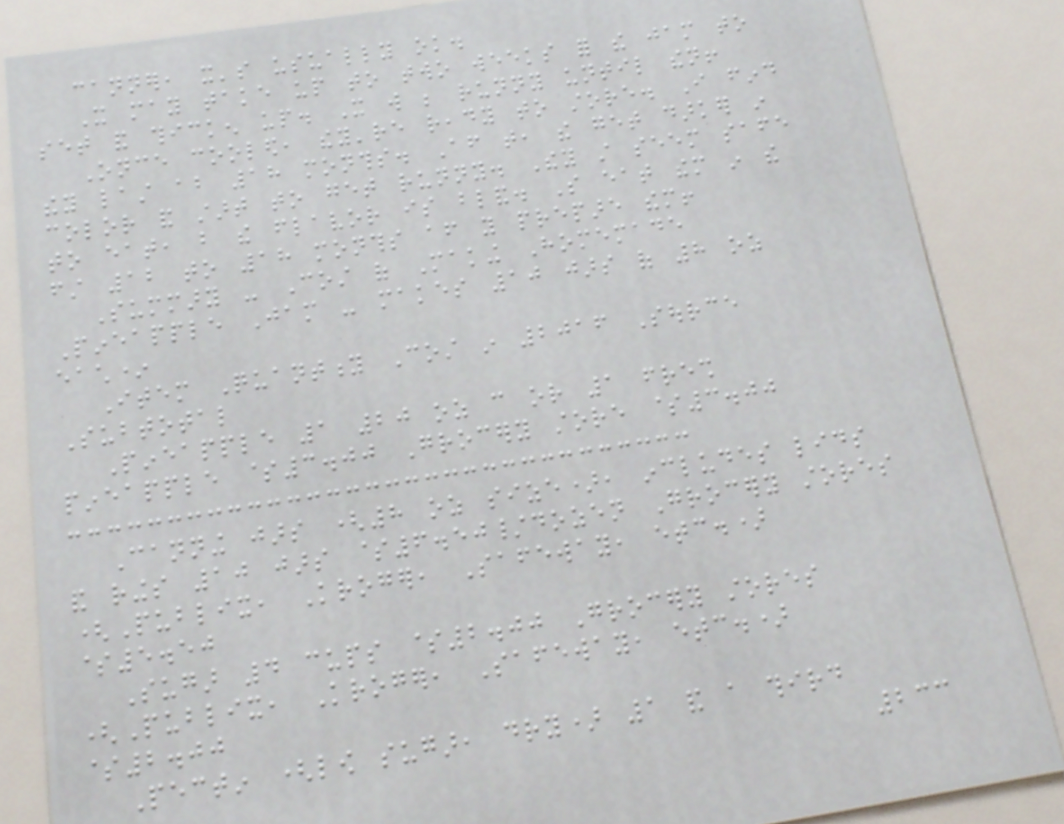canner, it's usually ok.
It may take up to two weeks for the jam to
set and thicken up. It will be runny until then!
Once cooled, they're ready to store. I find
they last about 18 months. After that, the get darker in
color and start to get runny. They still seem safe
to eat, but the flavor is bland. So eat them in the
first 12 to 18 months after you prepare them!
Summary - Cost of Making Homemade
Pineapple Jam - makes 10 jars of 8 oz
each*
Item Quantity Cost in 2016 Source
Subtotal
Pineapple 1 20 oz can or 1 fresh
pineapple $3.00 Grocery store $3.00
Canning jars (8 oz size), includes lids
and rings 10 jars $6.50/dozen Grocery stores
(Publix, Kroger, Safeway, etc.)
$5.50
Sugar 4 cups $2.00 Grocery stores
(Publix, Kroger, Safeway, etc.)
$2.00
Pectin (low sugar, dry) 1 and a third
233
